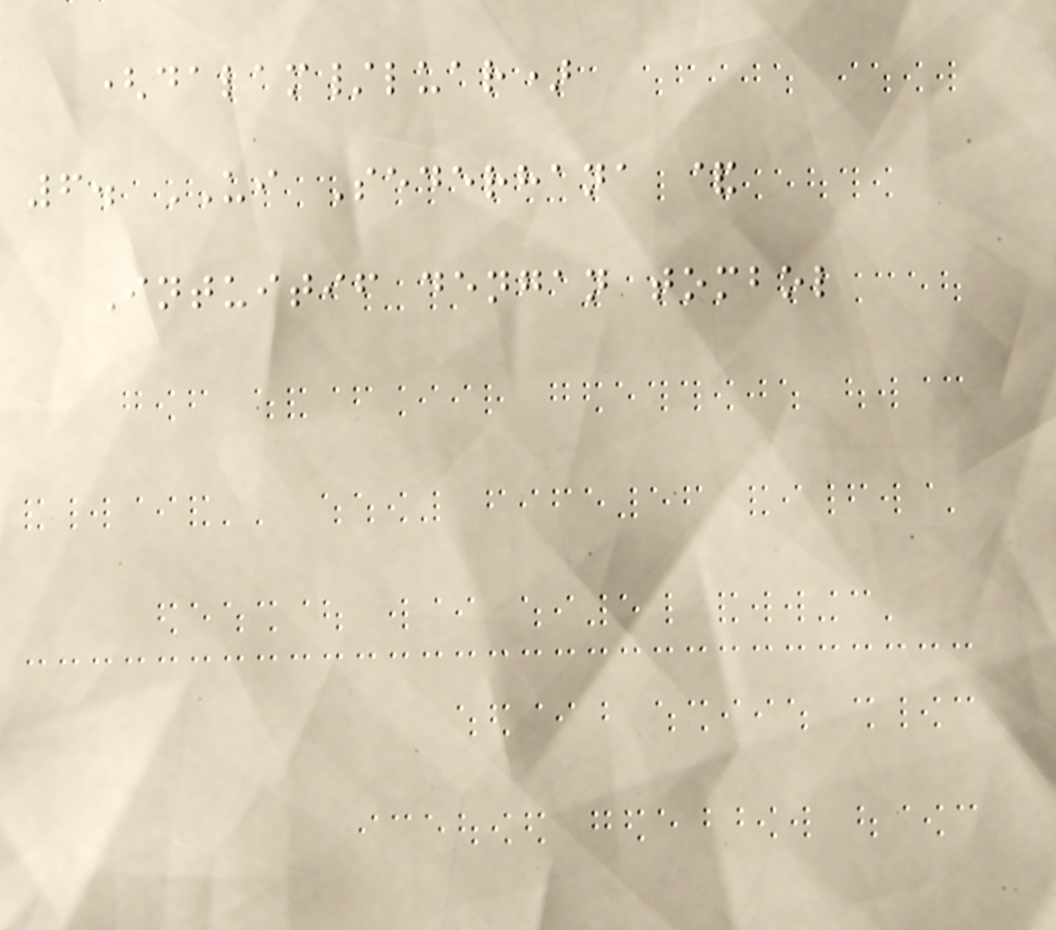(dalam/luar)
6. UI Sederhana &
Intuitif dengan tombol
